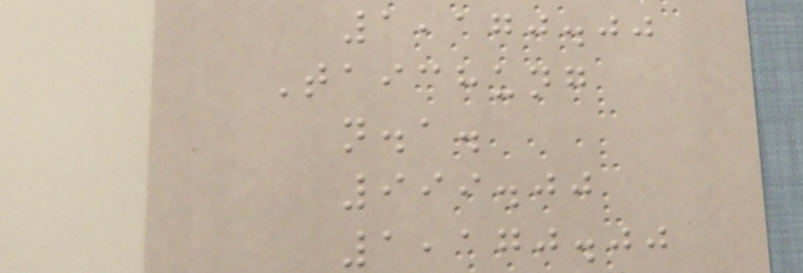1,170.00
Taichung
n.a.
999.00
1,170.00
